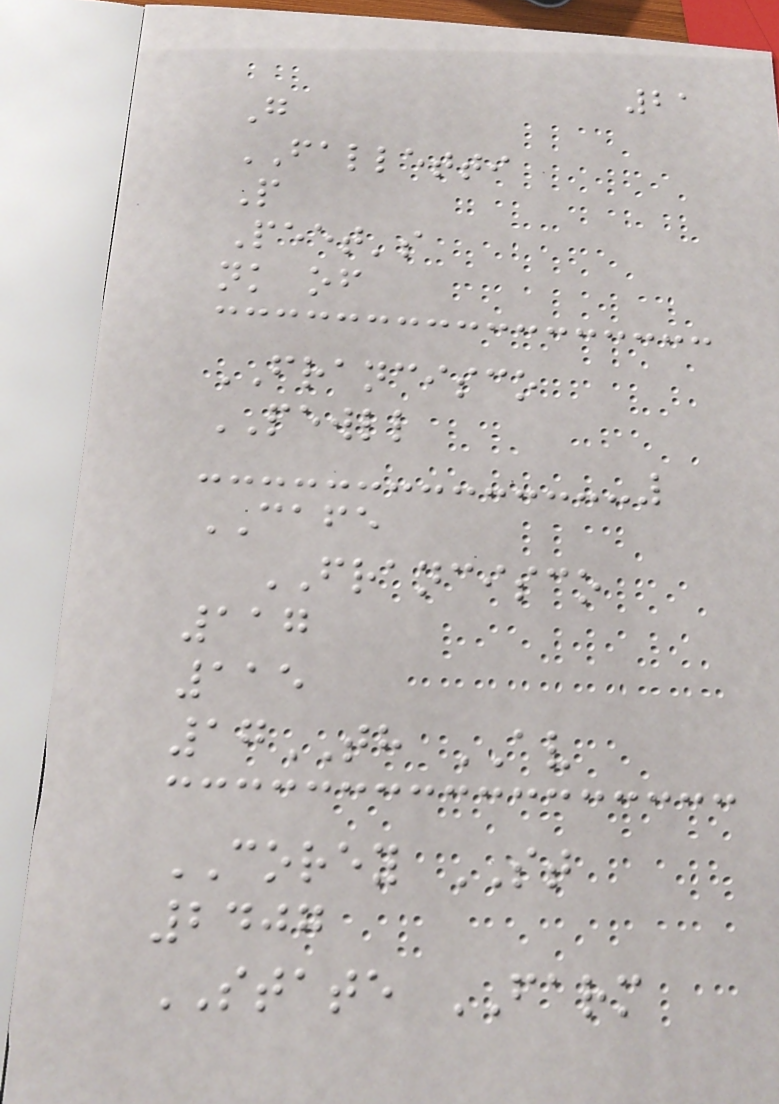21
G
FALLETTI
P
Peet's
nk of
FRANCISCO
PEWLL
CAFE
FRANCISCO
117
115
17TH AV
COREY ST
2407
STATE FARM
